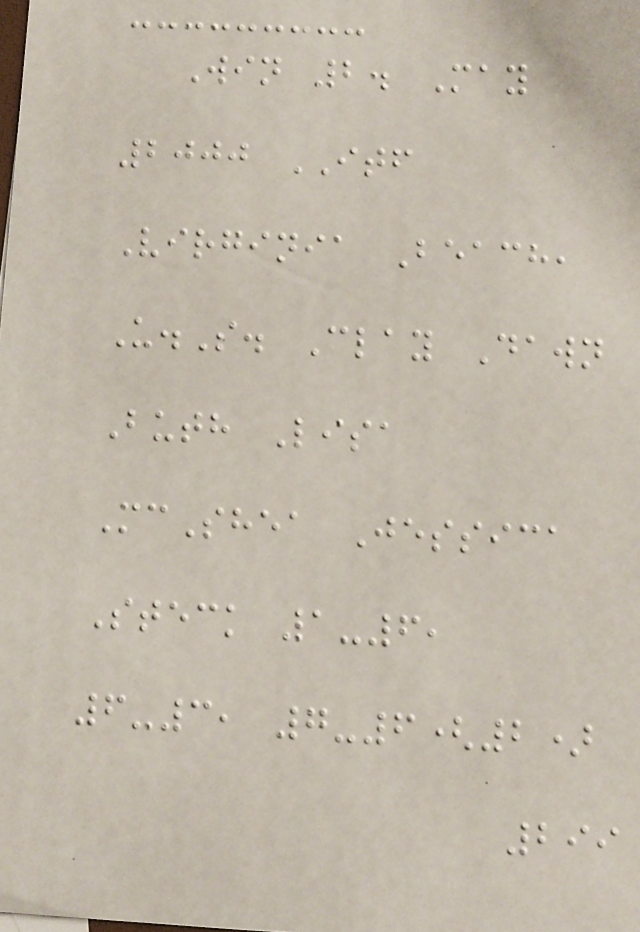Win 2. May
2000 ITF
Virginia Beach,
U.S. Clay Dawn
Buth Lisa
McShea Jessica
Steck 1-6,
6-3, 7-6(2)
299
